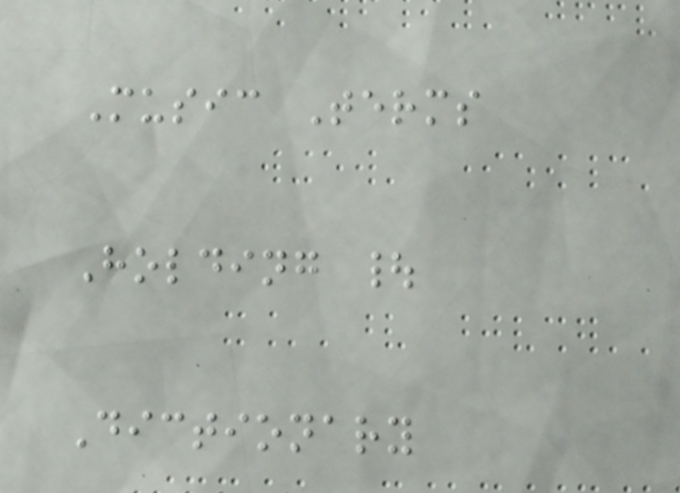Music Terms
Holding |
Dictionary
